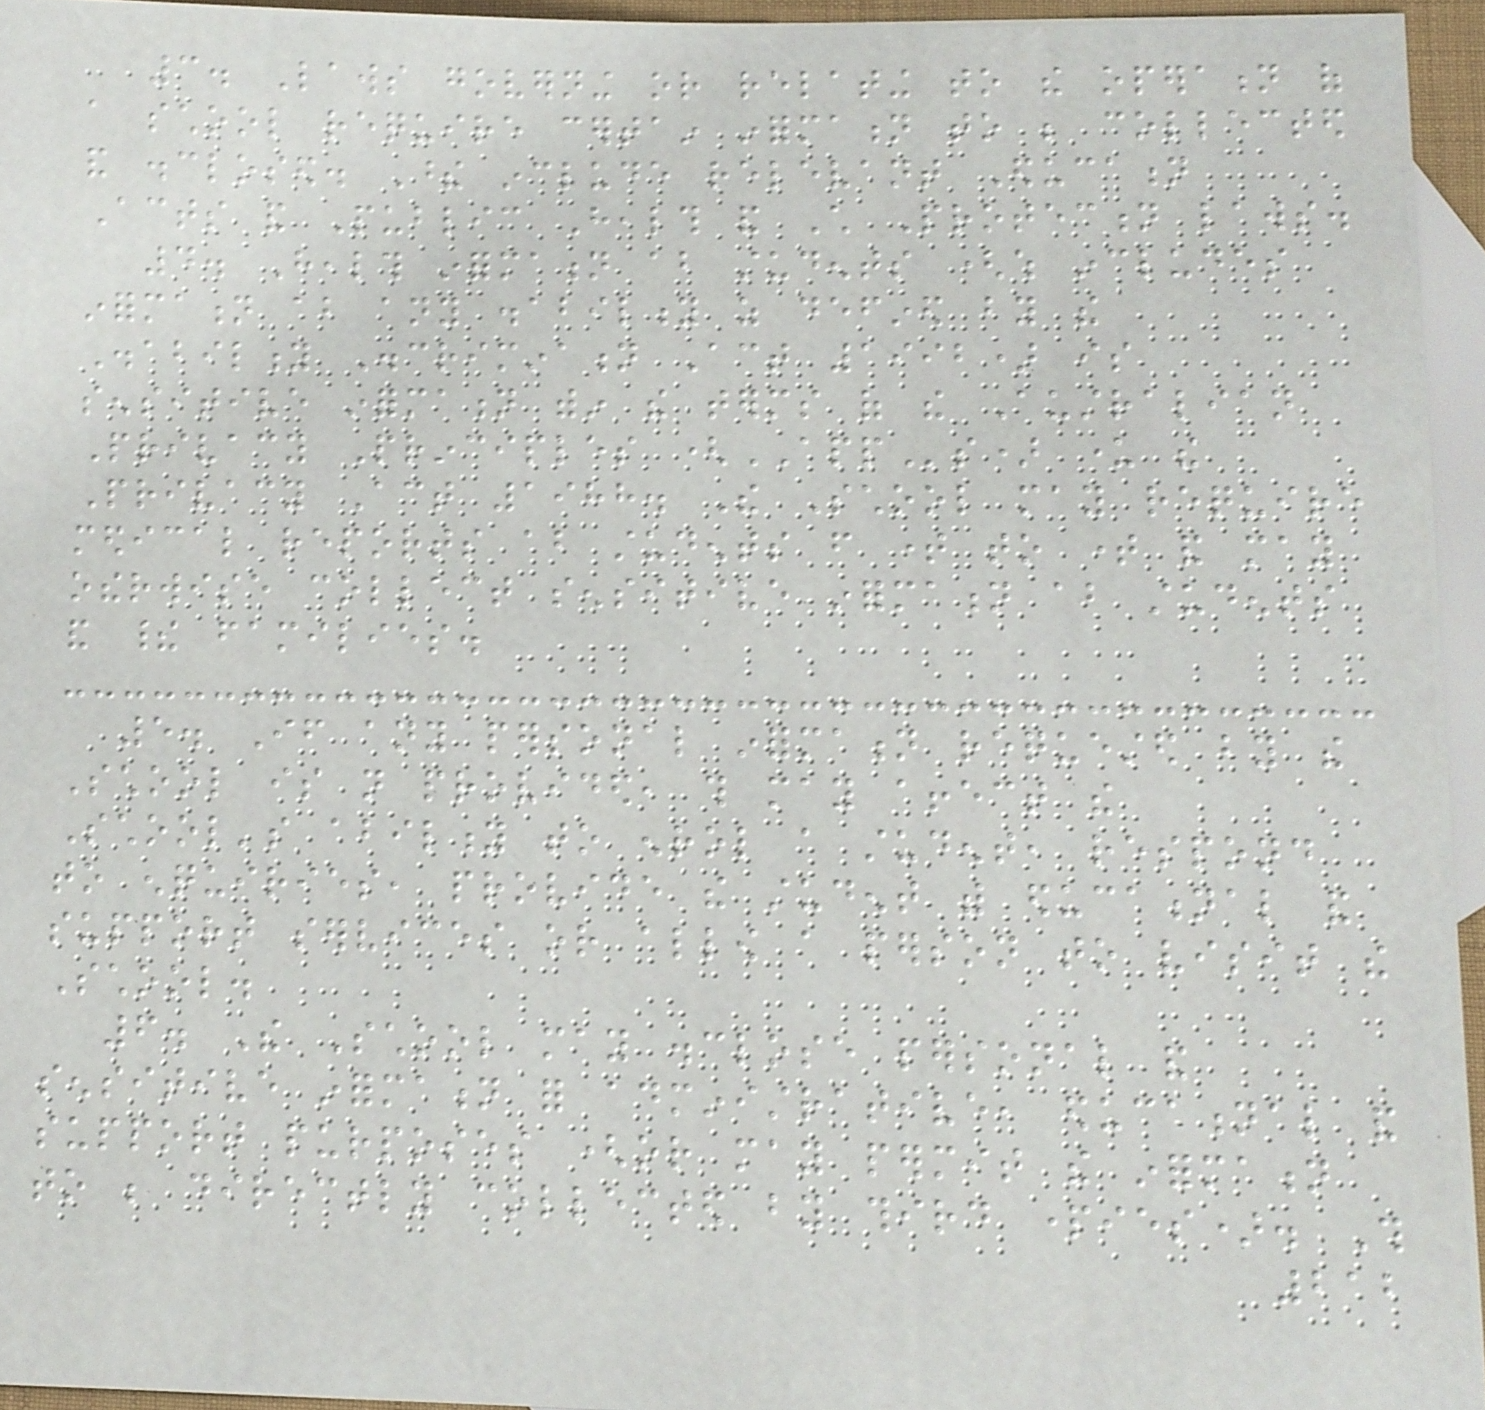3. Laws governing or relating to the operation of
a school require certain information to be collected
and disclosed. These include relevant Education
Acts and Public Health and Child Protection laws.
4. Health information about students (which includes
information about any disability as defined by the
Disability Discrimination Act 1992) is
sensitive information within the terms of the Australian
Privacy Principles (APPs) under the
Privacy Act 1988. The School may require
medical reports about students from time to time and may
otherwise collect sensitive information about students
and their families.
5. If any personal information requested by the
School is not provided, this may affect the
School's ability to enrol a student, respond
to enquiries, provide the student with educational and
support services or allow a person to visit the
School.
6. The School may disclose personal and
sensitive information for administrative, educational and
support purposes (or may permit the information
to be directly collected by third parties). This
212
